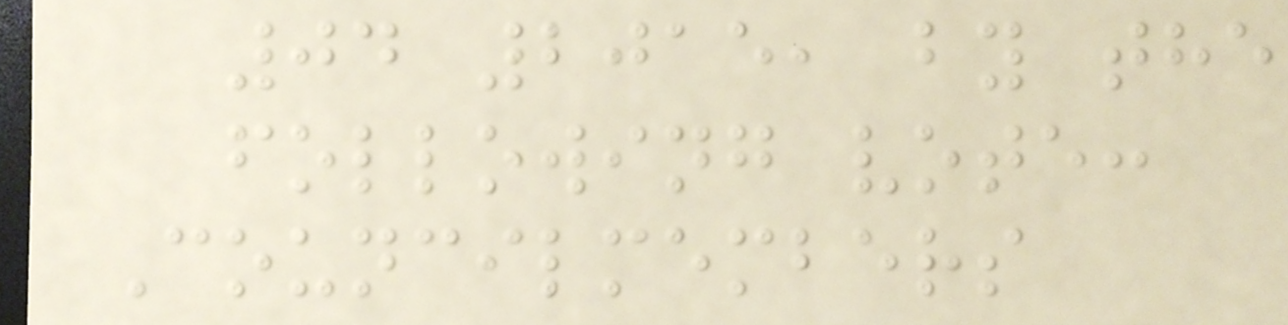04 2015, by the
following vote:
Councilmembers
